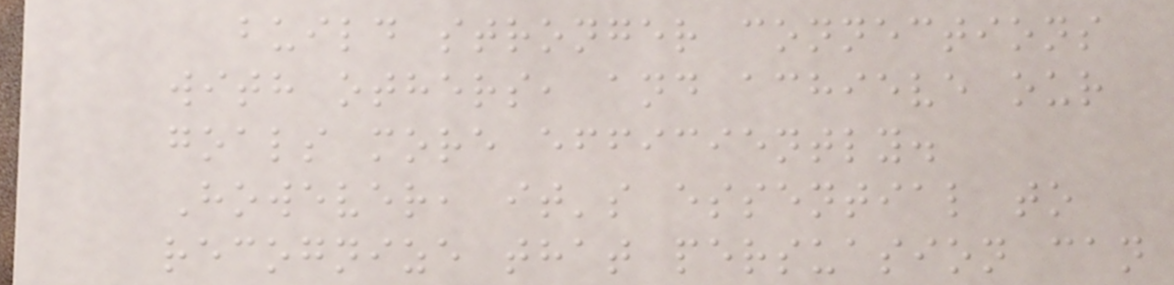build stronger connections
with others, and achieve our
goals more efficiently.
However, it's essential to
recognize that persuasion can
